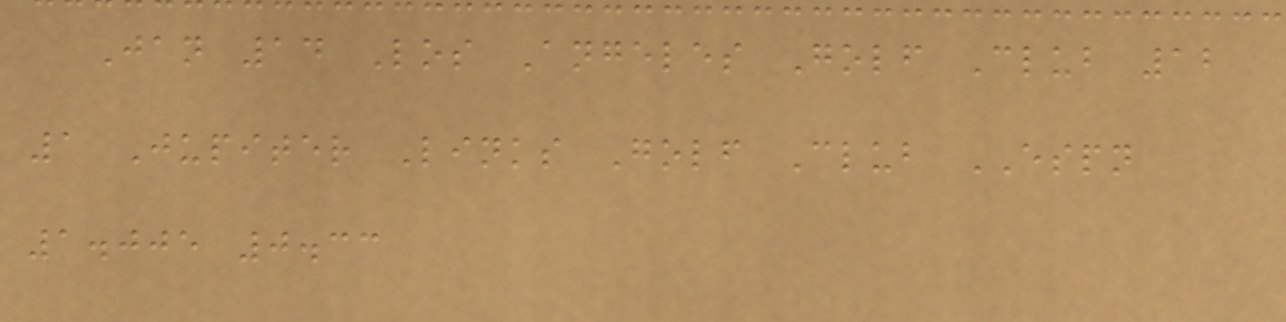Jan 14 Los Angeles Golf Club 12
1 Jupiter Links Golf Club ESPN
1.005 0.33
